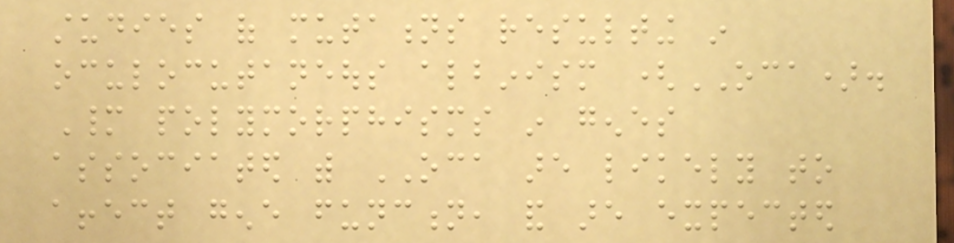studies of mutations resulting in
oculocutaneous albinism (OCA).
Many polymorphisms in genes
associated with OCA are likely to
affect gene function, and are expected
